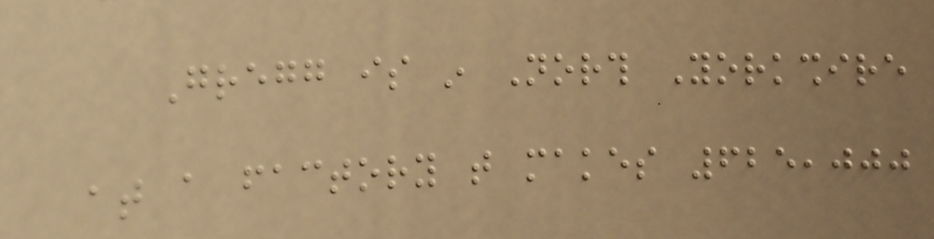Gregg is in North Yorkshire
at a factory that makes 625,000
